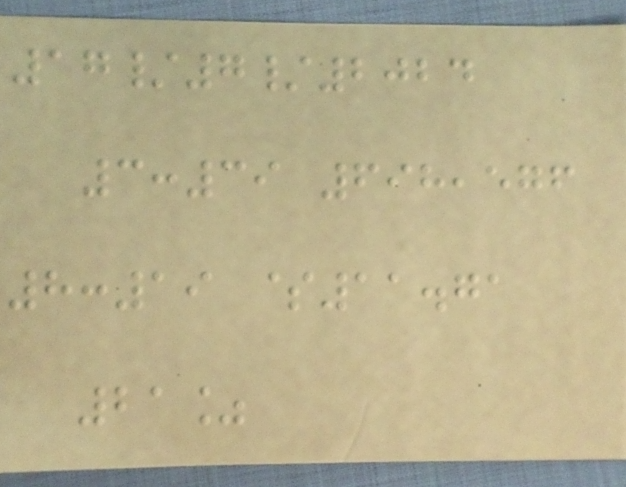17/7/2024
3:39 698,576
8:19 $11.71
21%
